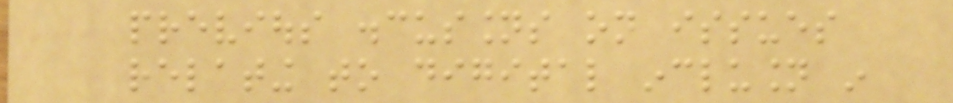previous discussions on issues
relating to digital inclusion in
